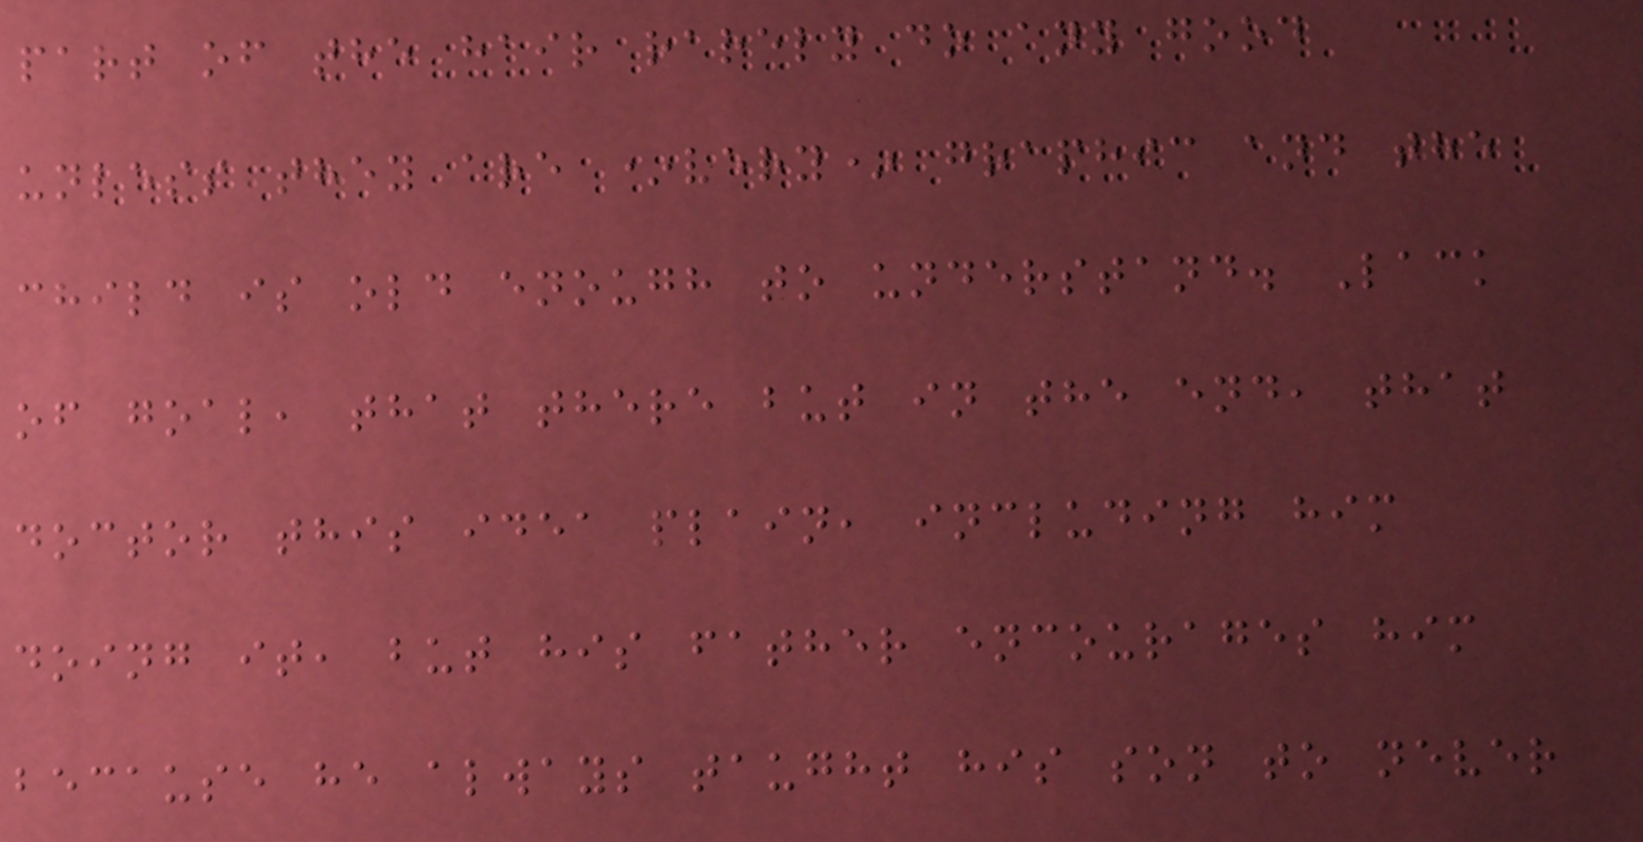part of the hair rarely do any good
unless they are *very* graphic and the
child is old enough to understand. Lack
of goal, that there but in the end, that
doctor this idea plain, including him
doing it, but his father encourages him
because he always taught his son to never
